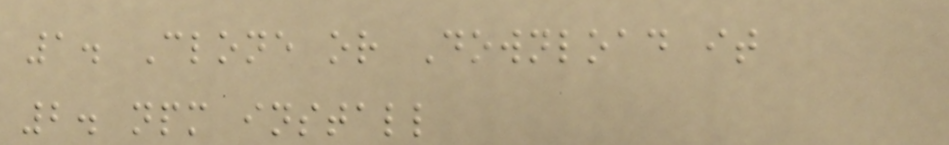1. Clone or Download it
2. npm install
